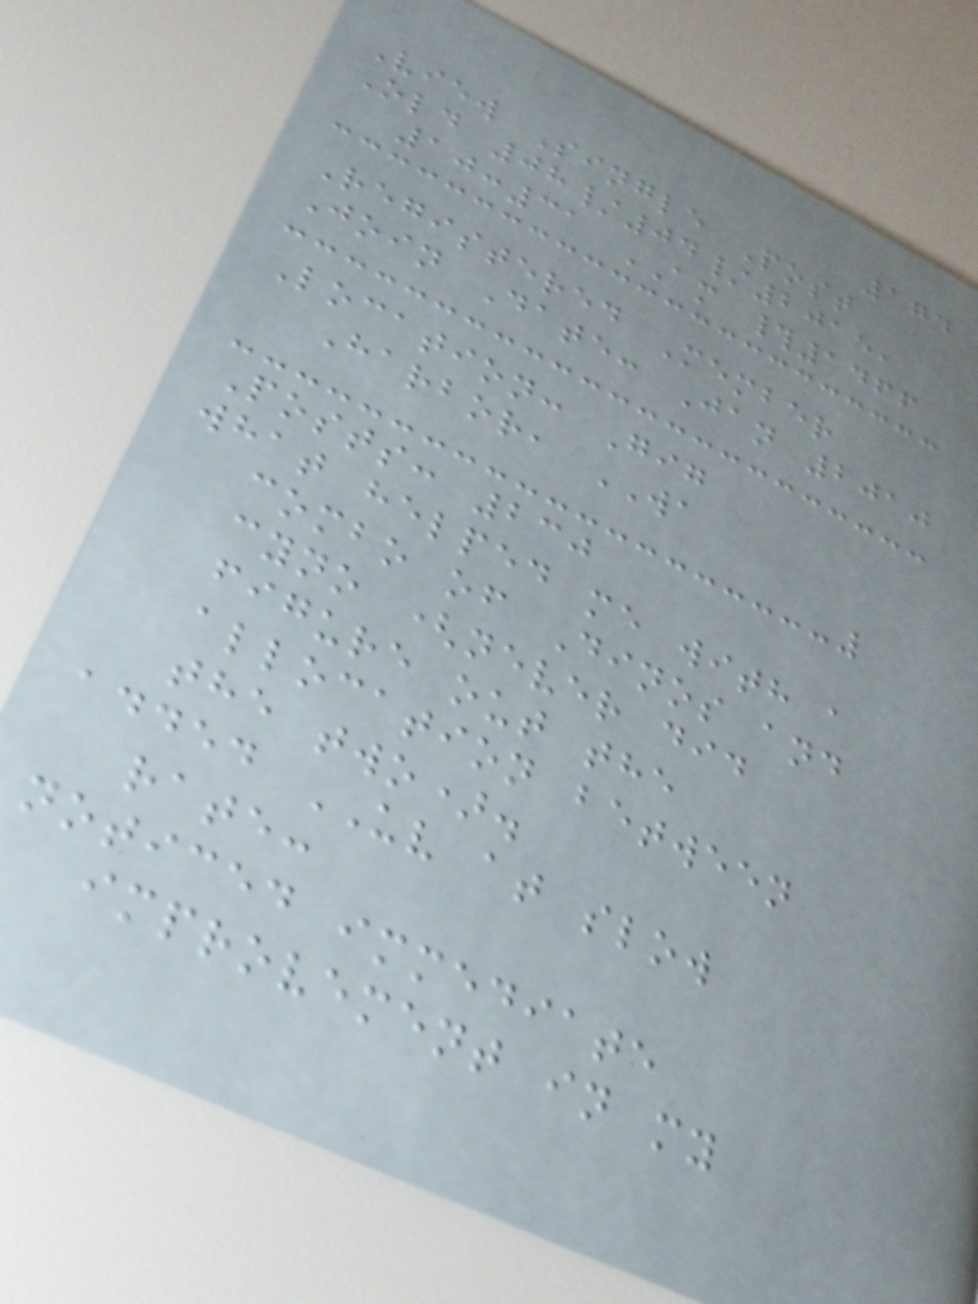174
View Single Post
Old 08/04/2015,
10:31 AM #1466
Registered Member
Join Date: Jan 2010
Location: Gig
Harbor, WA
Posts: 230
what helped me with a
combo of Dinos and
cyno (never did
figure out the
allocation between
the two).
added UV at slow
rate:
noticed immediate
improvement in my
